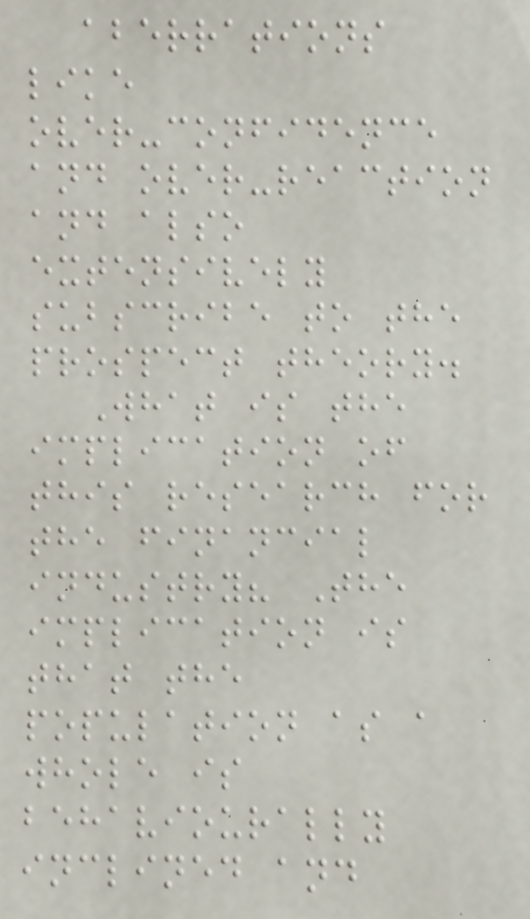aberrations
like
over-confidence
and over-reaction
and also
extensively
subscribe to the
prospect theory.
What is the
implication of
this research for
the financial
industry? The
implication is
that the
population as a
whole is
behaviourally
inclined and
